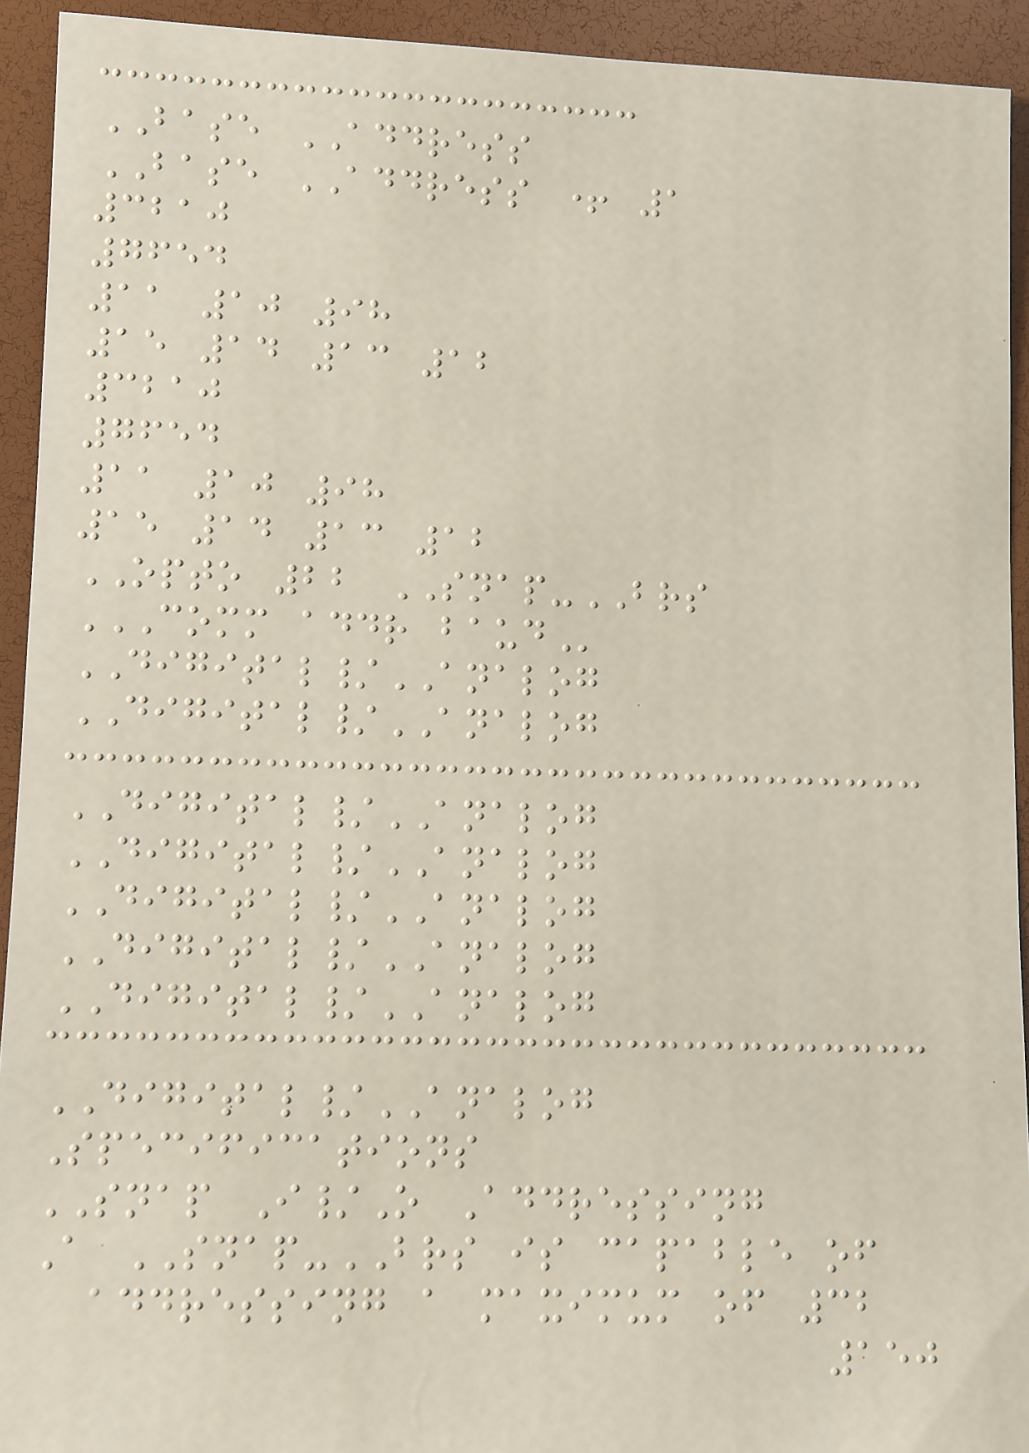BASE ADDRESS
BASE ADDRESS + 1
3210
7654
11 10 98
15 14 13 12
3210
7654
11 10 98
15 14 13 12
OPTO 22 SNAP-BRS
COMM ADDR BAUD
DIGITAL/ANALOG
DIGITAL/ANALOG
DIGITAL/ANALOG
DIGITAL/ANALOG
DIGITAL/ANALOG
DIGITAL/ANALOG
DIGITAL/ANALOG
DIGITAL/ANALOG
Specifications
SNAP I/O Addressing
A SNAP-BRS is capable of
addressing a maximum of 32
150
